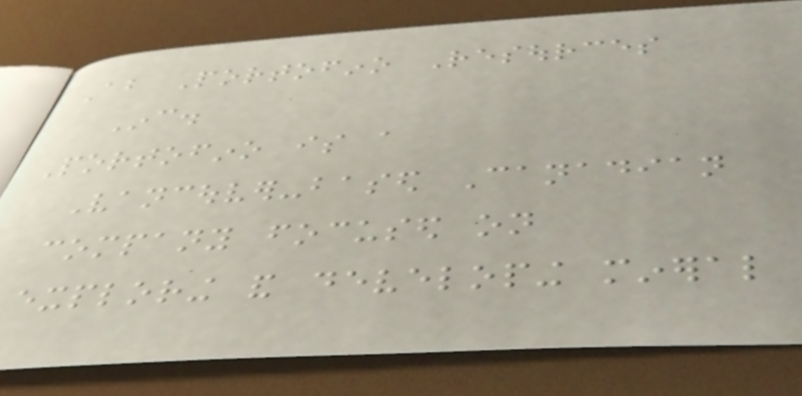About Portofino Resources
Inc.
Portofino is a
Vancouver-based Canadian
company focused on
exploring and developing mineral
